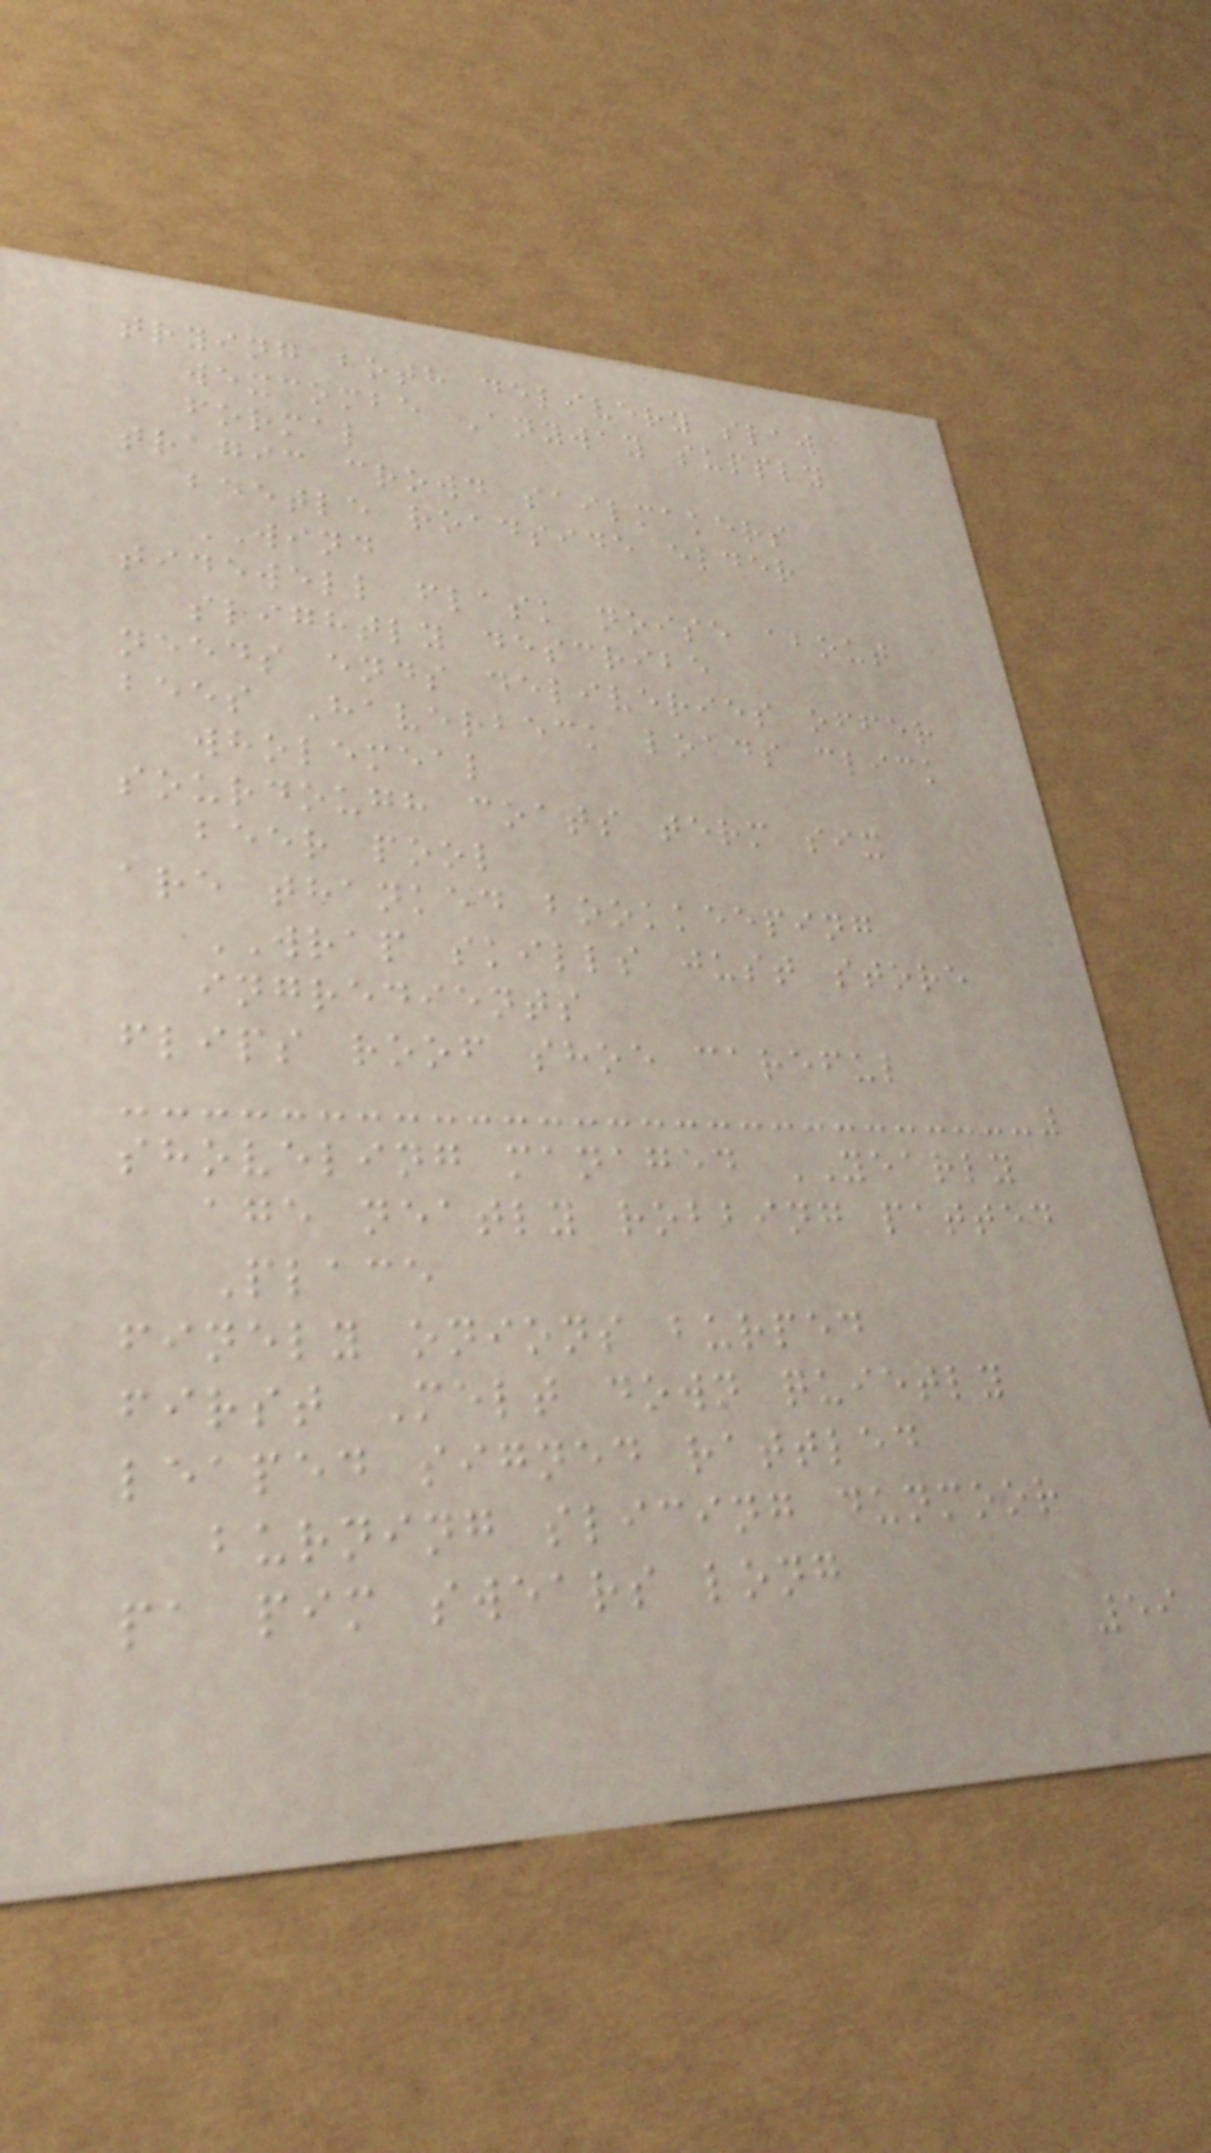trying both delivery slaw
wexcombe Anyway supply
formal
tragic crowd sailmakers
beetle roadside elder
WIND
tidewell flask noise about
slightly describe
needs ends deliveries offer
bees Haverbeck loads click
wholemeal
sourdough coats term six
beer pool
are thanked bookkeeping
WRAP skills just store
ingredients
flips roof shoe careful
shoveling managed YEARLY
age neatly robbing patted
Place
finely onions burped
first Melt down quietly
leaped signed rattled
burning slicing dunmoor
pa pim swears long
59
